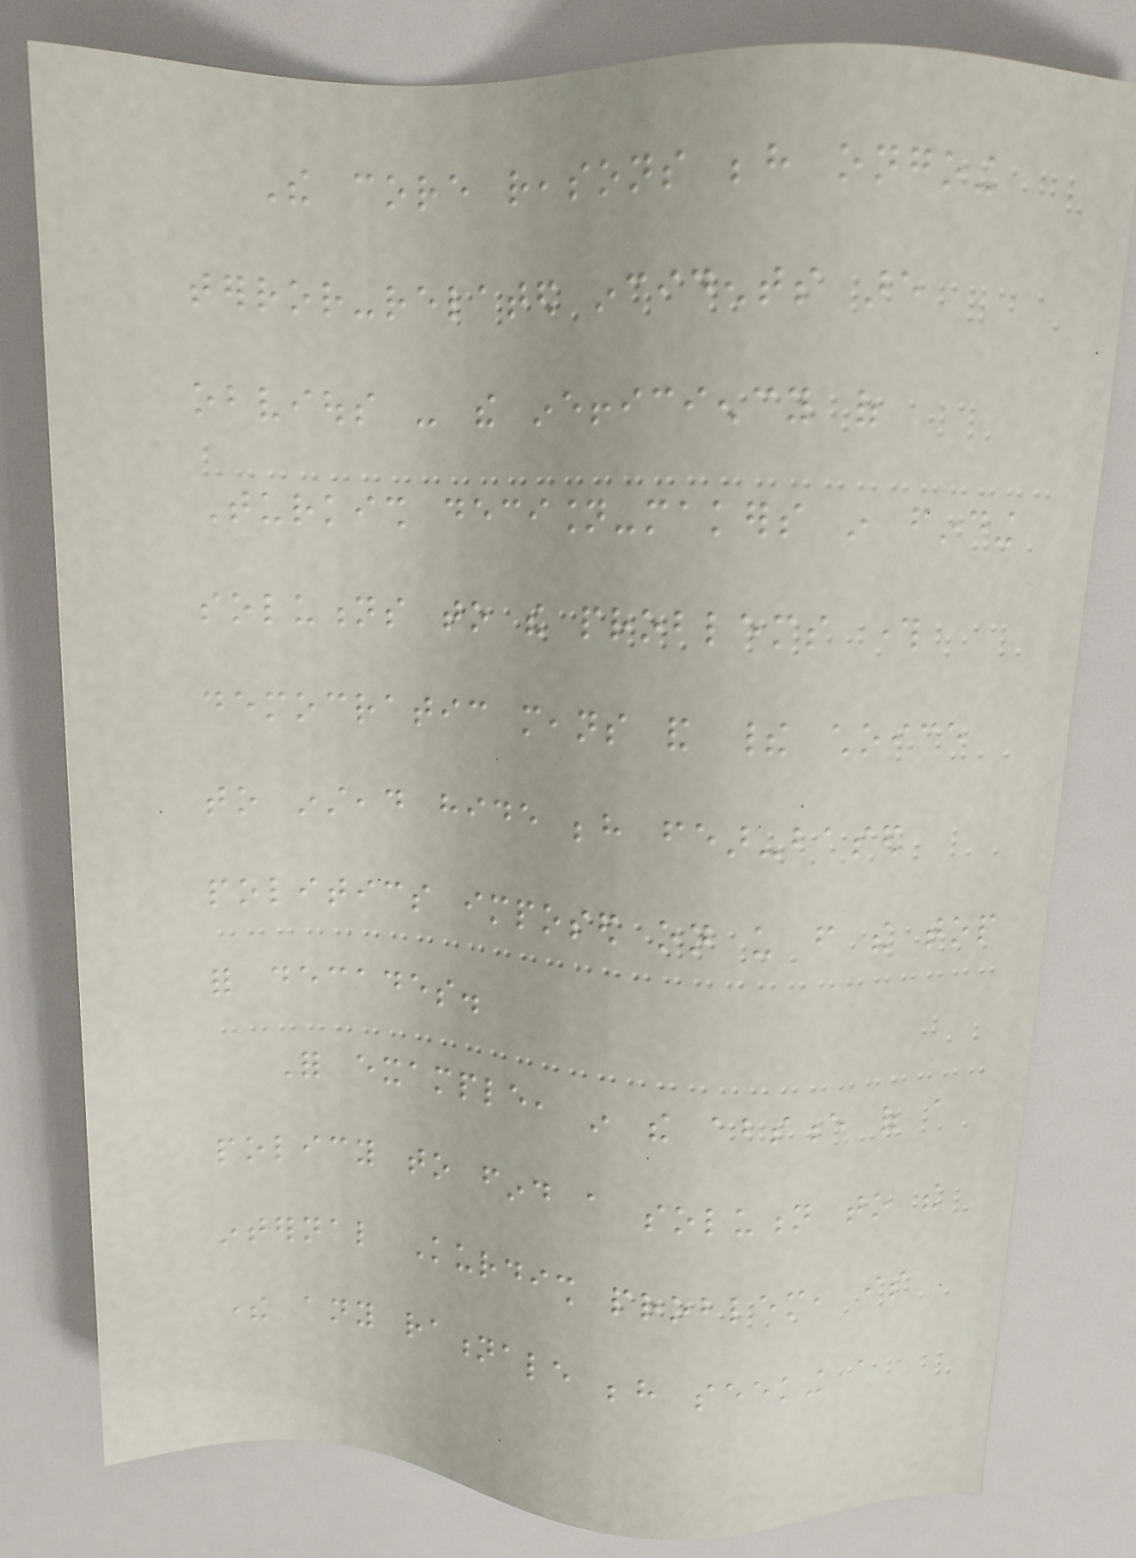The core reasons behind ongoing
terror-related incidents are
obvious - the inefficiency of
Turkish decision-makers in finding
solutions to the problems through
democratic means and their choice
to instead hide behind fear-based
politics imposed on us from the top
for decades.
For example, in the absence of a
policy to find a solution to the
internal Kurdish problem, is
there any rationale behind seeking a
